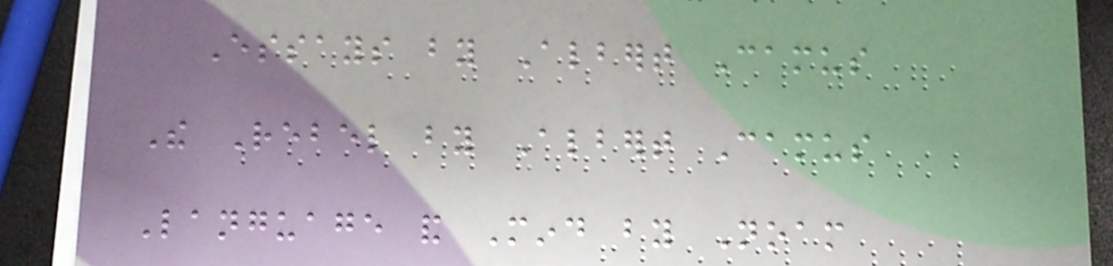Essays by Albert Camus
The Rebel by Albert Camus
Language and Mind by Noam
